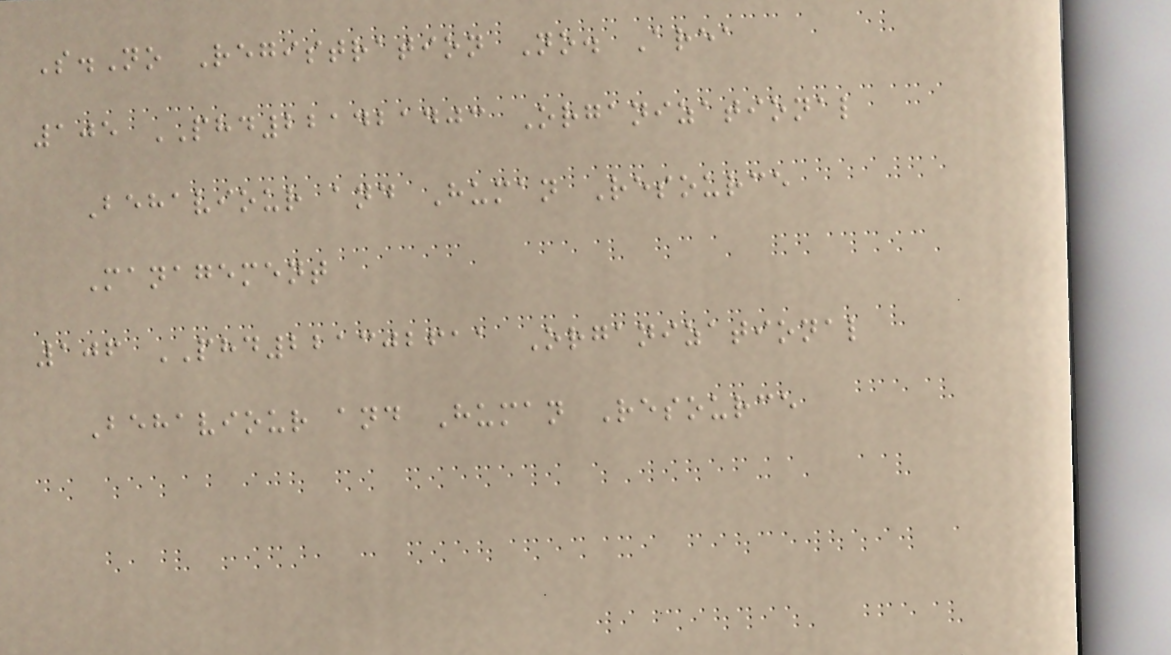S.No Registration No. Area
105 PHD221421403 Organizational
Behaviour and Human Resource
Management
106 PHD221302611 Organizational
Behaviour and Human Resource
